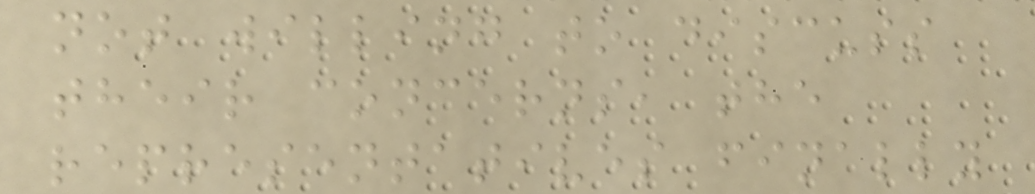not willing to discuss
their concerns, the
representatives finally
